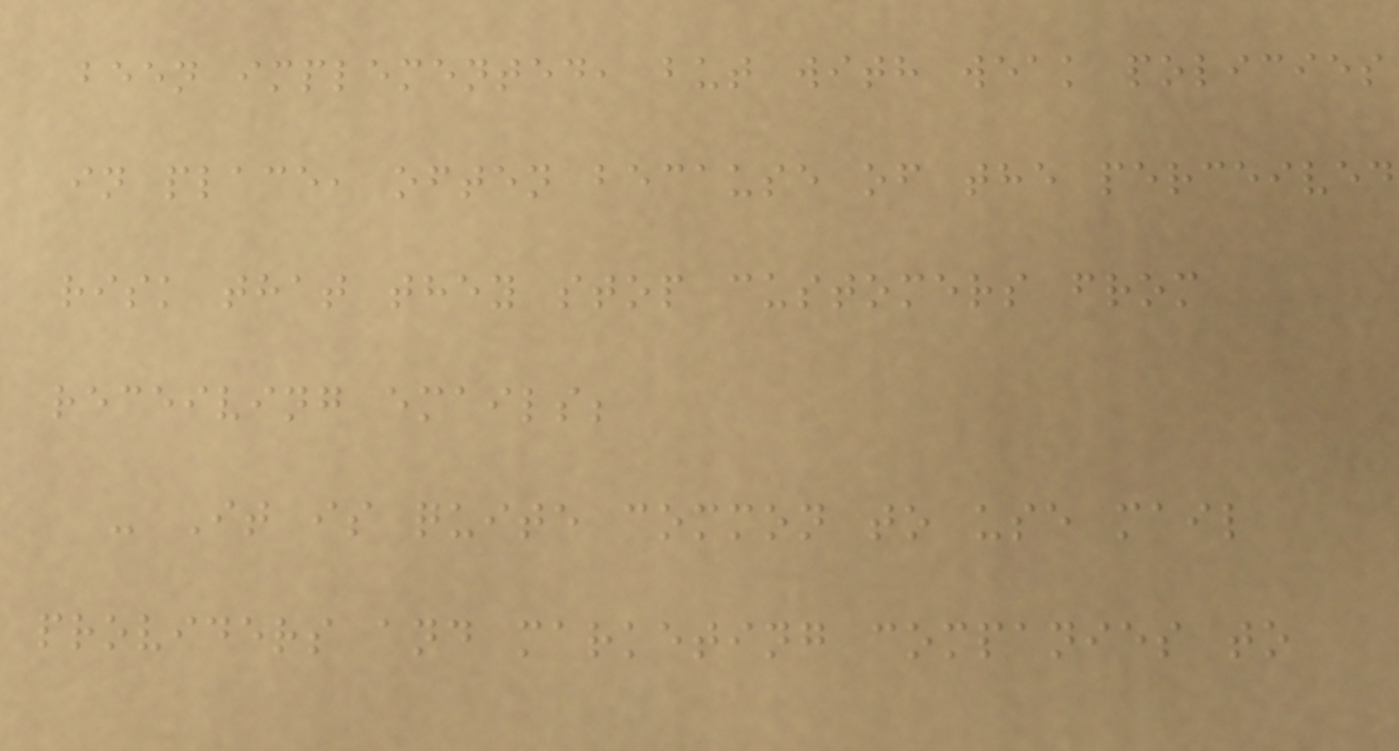been implemented, but with weak policies
in place, often because of the perceived
risk that they stop customers from
receiving emails;
- It is quite common to use mail
providers and marketing companies to
